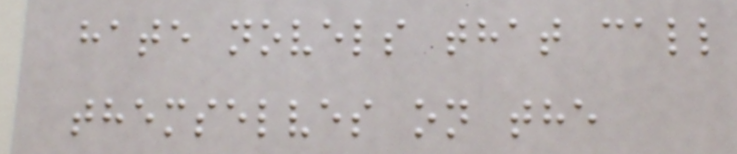hate novels that call
themselves on the
